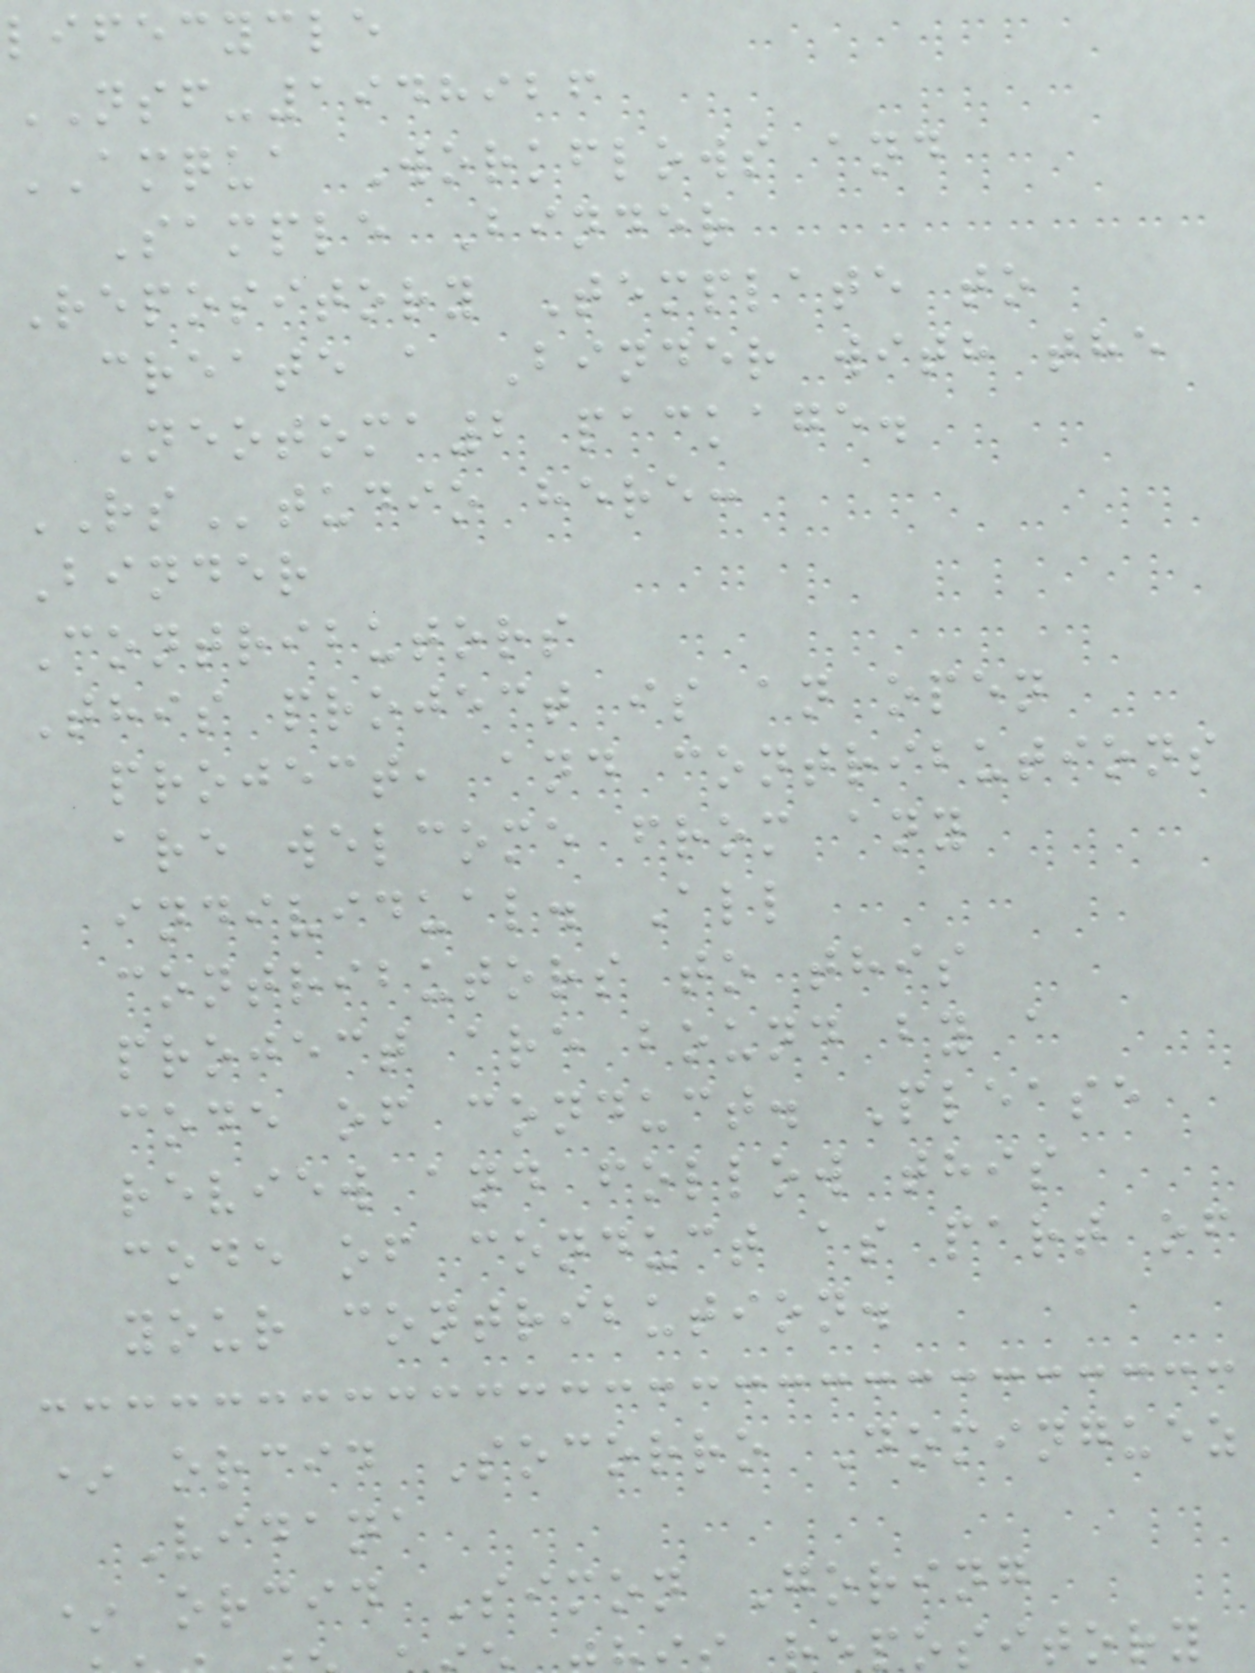lifecycle
NSF-1948926
AMQUA Workflows and
Sample Binder
Repository Template to
create a Binder with the
Neotoma2 package.
RStudio here:
Binder
Contributors
This project is an open
project, and contributions
are welcome from any
individual. All
contributors to this
project are bound by a
code of conduct. Please
review and follow this
code of conduct as part of
your contribution.
* orcid Socorro Dominguez
Vidana
* orcid Simon Goring
pository
